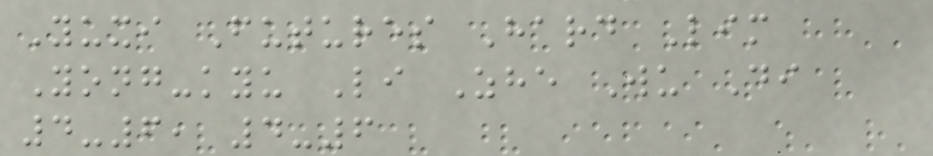Yuxi Futures Hard Lim
Yong-kyu Li Zhe Wu Di
4-6, 4-6
